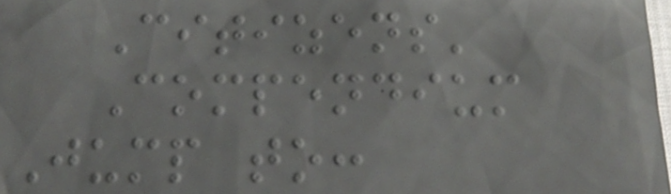Citizens'
Compendium
Jump to:
